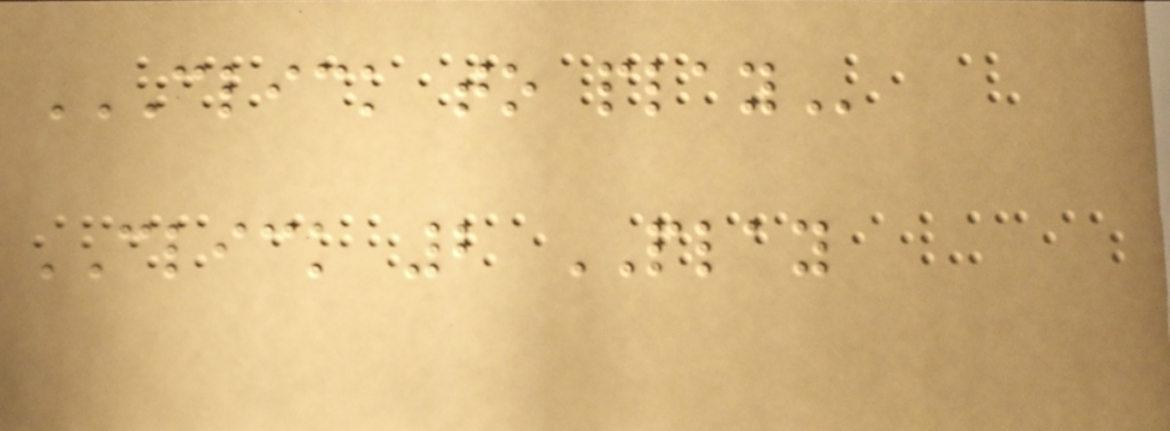CLICK TO PLAY
CLICK 2 PLAY
